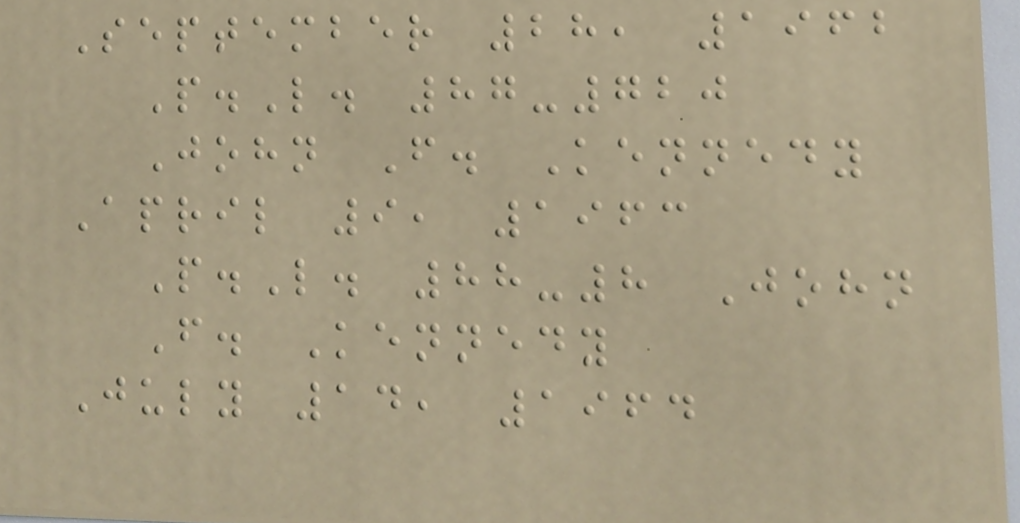September 28, 1962
P.L. 87-720
John F. Kennedy
April 9, 1963
P.L. 88-8 John
F. Kennedy
July 14, 1964
